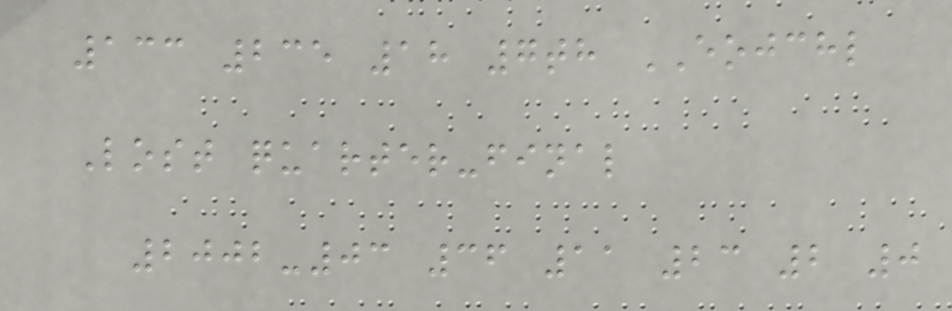133 235 18 7th EOJCHL
Lost quarter-final
2002-03 36 11 23 2 0
